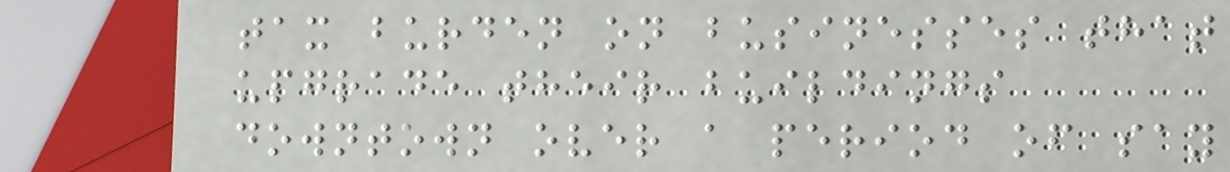tax burden on businesses that
upgrade their buildings
downtown over a period of say
